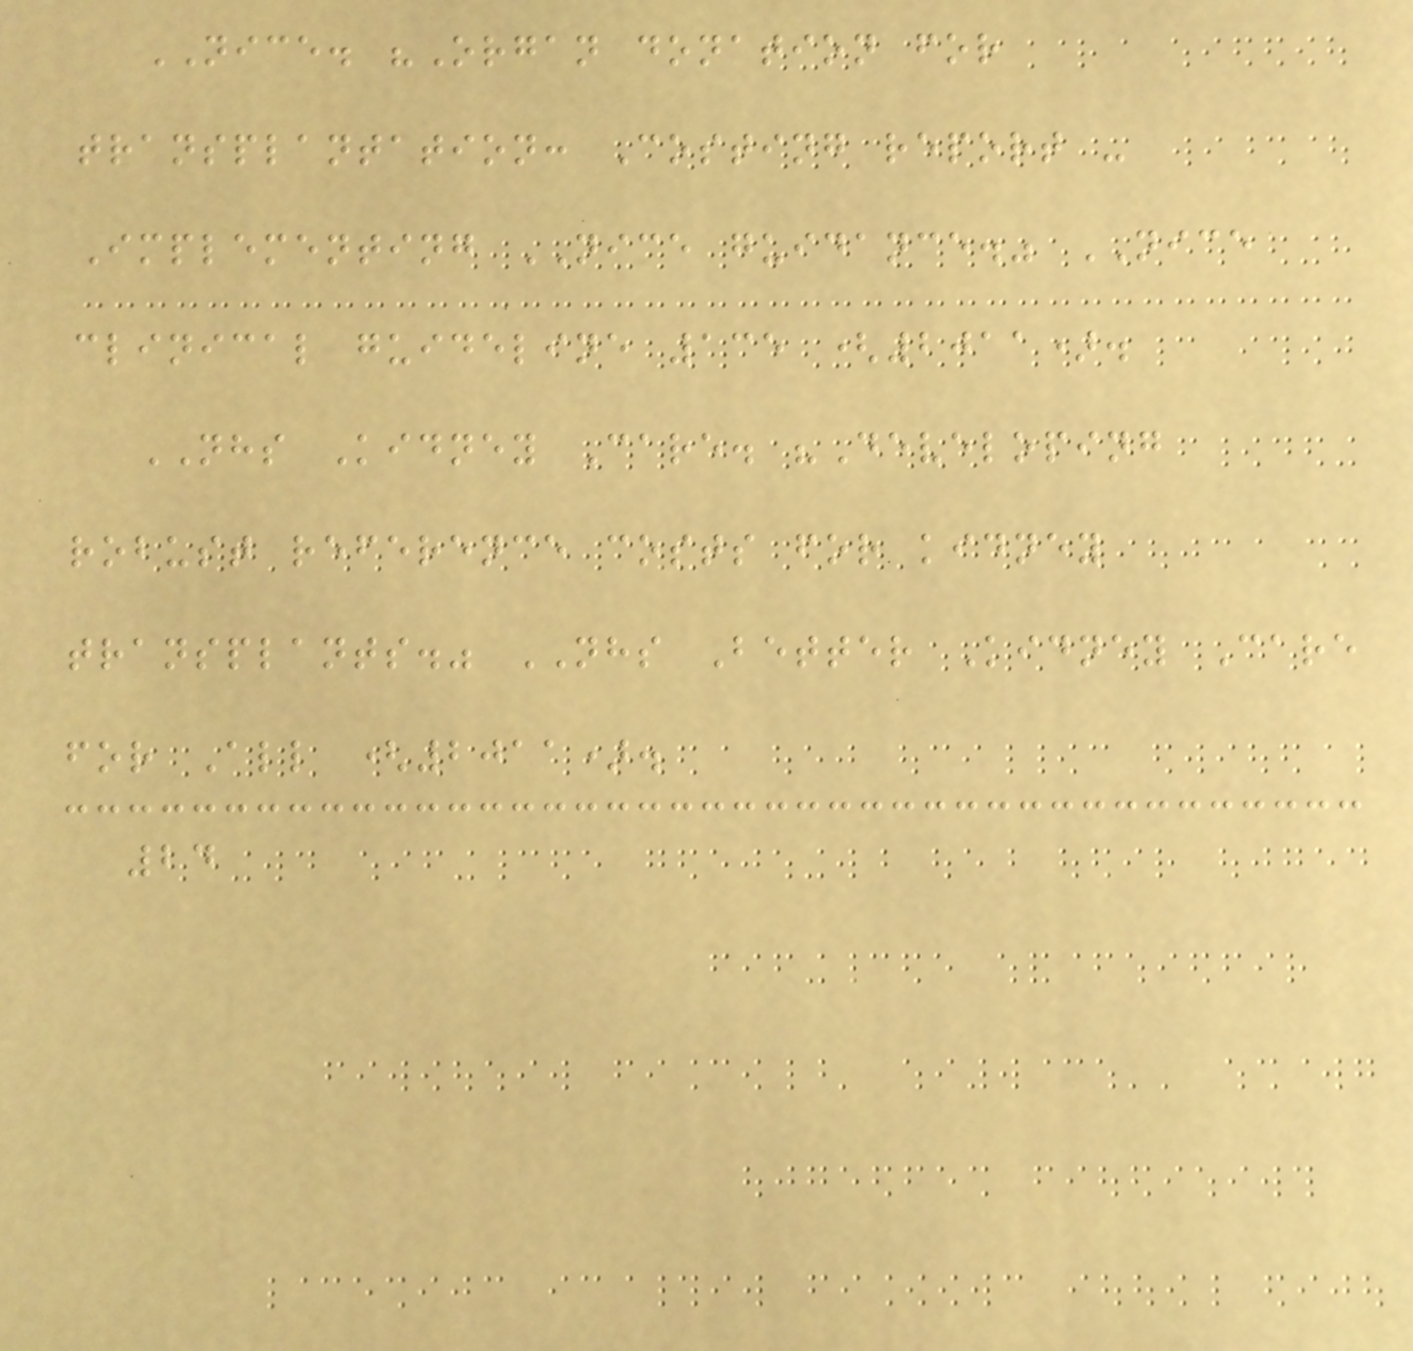NICE. "Organ donation for
transplantation: Costing report -
Implementing NICE guidance." NICE
clinical guideline 135 (2011).
NHS Kidney Care. "Developing
robust reference costs for kidney
transplants." NHS Better Kidney Care
for All (2011).
24
